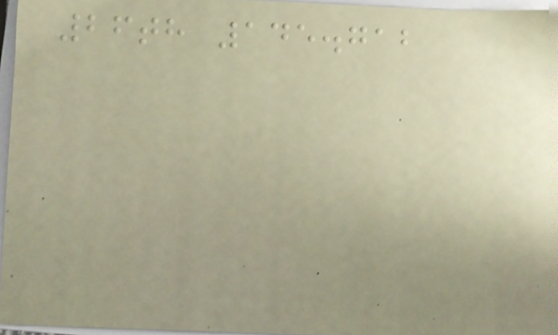26th 145.712
